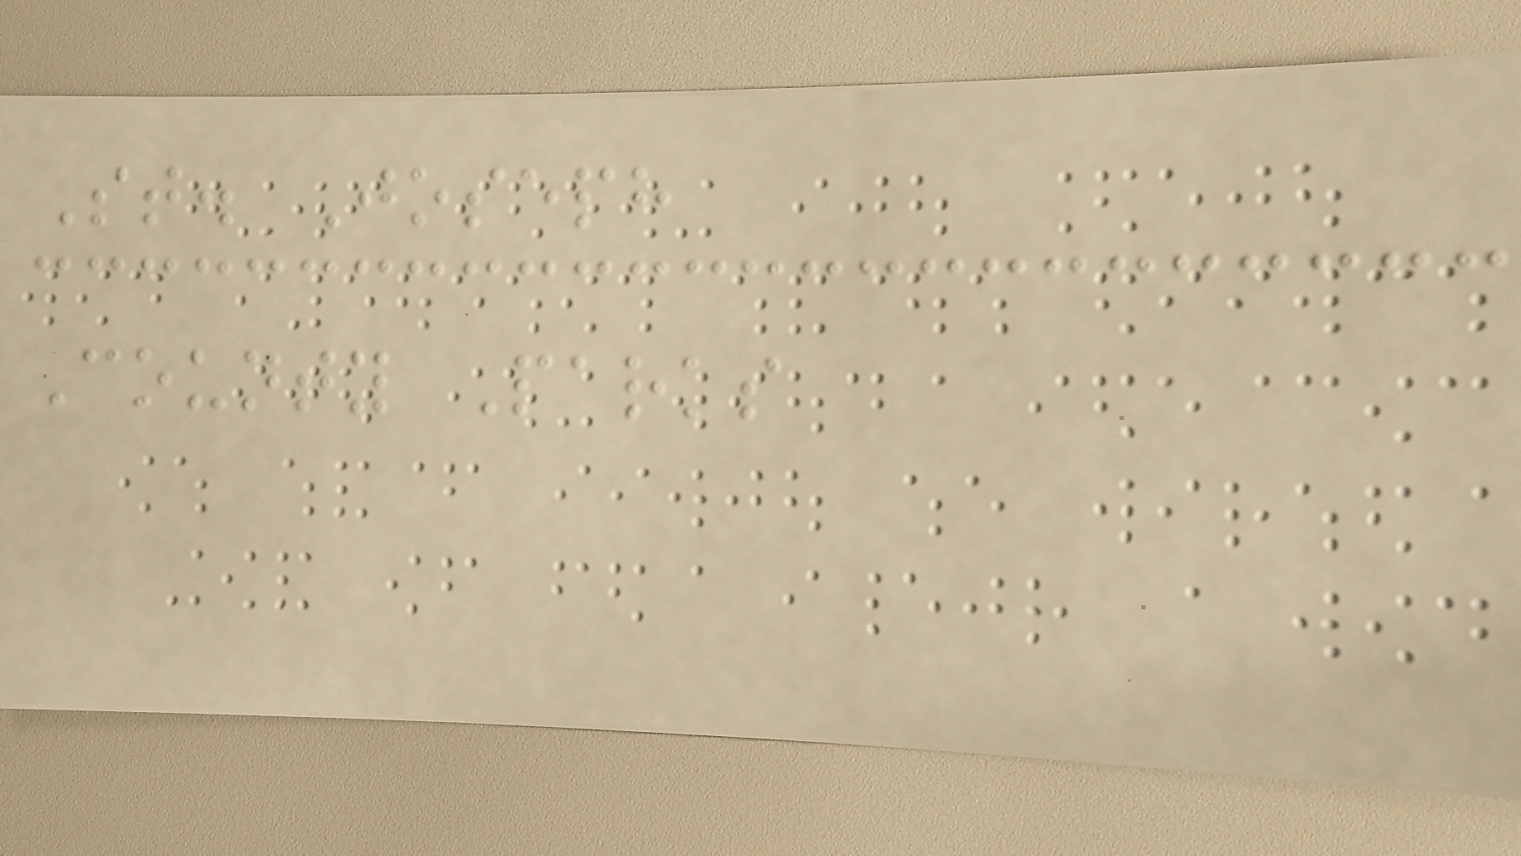St. Joseph
County Parks
